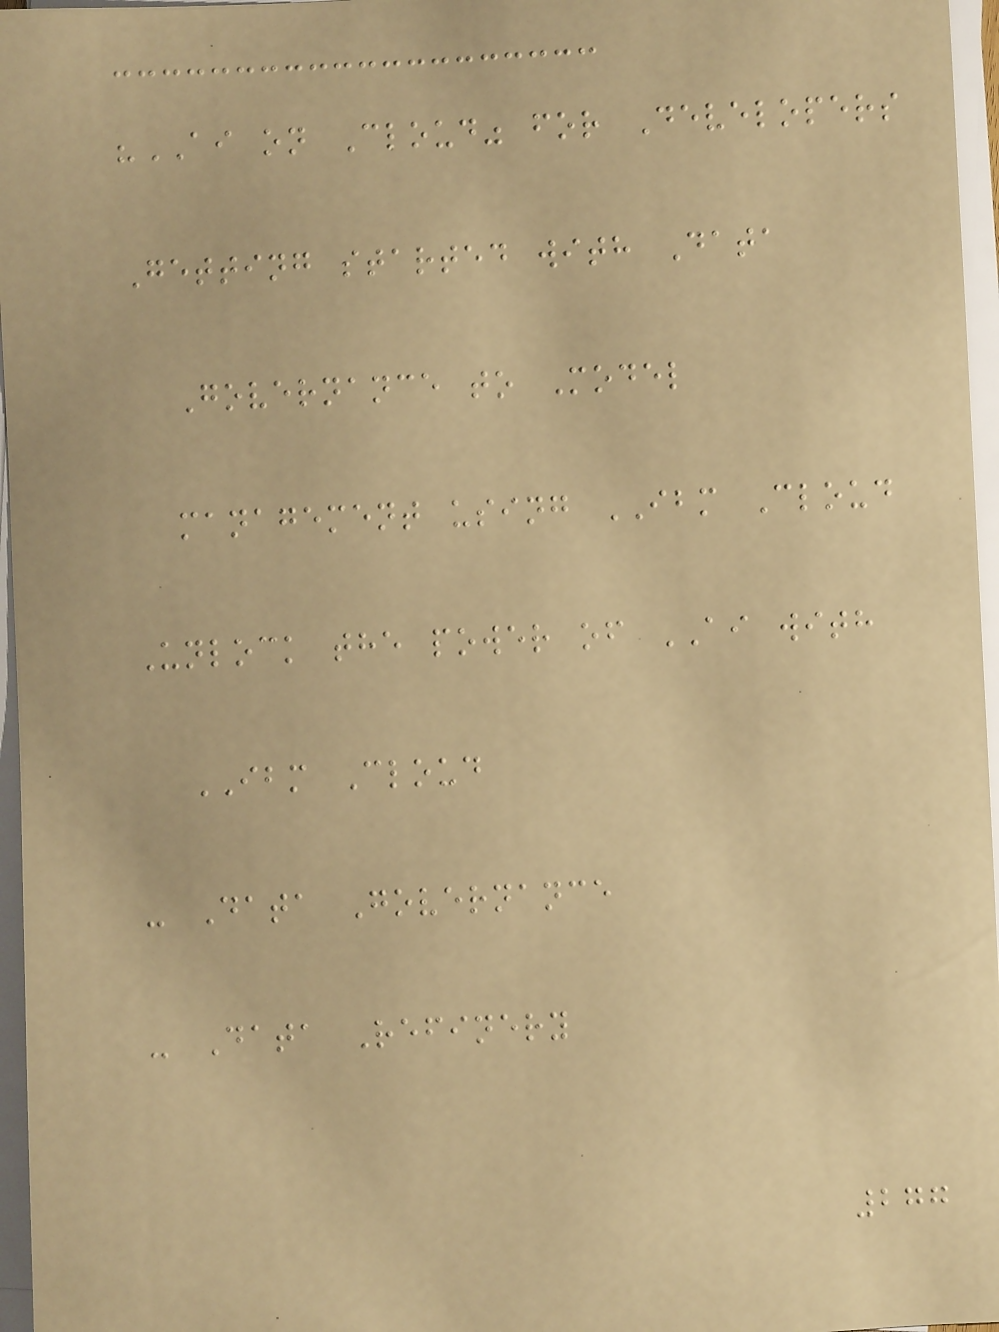"AI on Cloud" for Developers
Getting started with Data
Governance to Model
management using IBM Cloud
Unlock the power of AI with
IBM Cloud
- Data Governance
- Data Refinery
277
